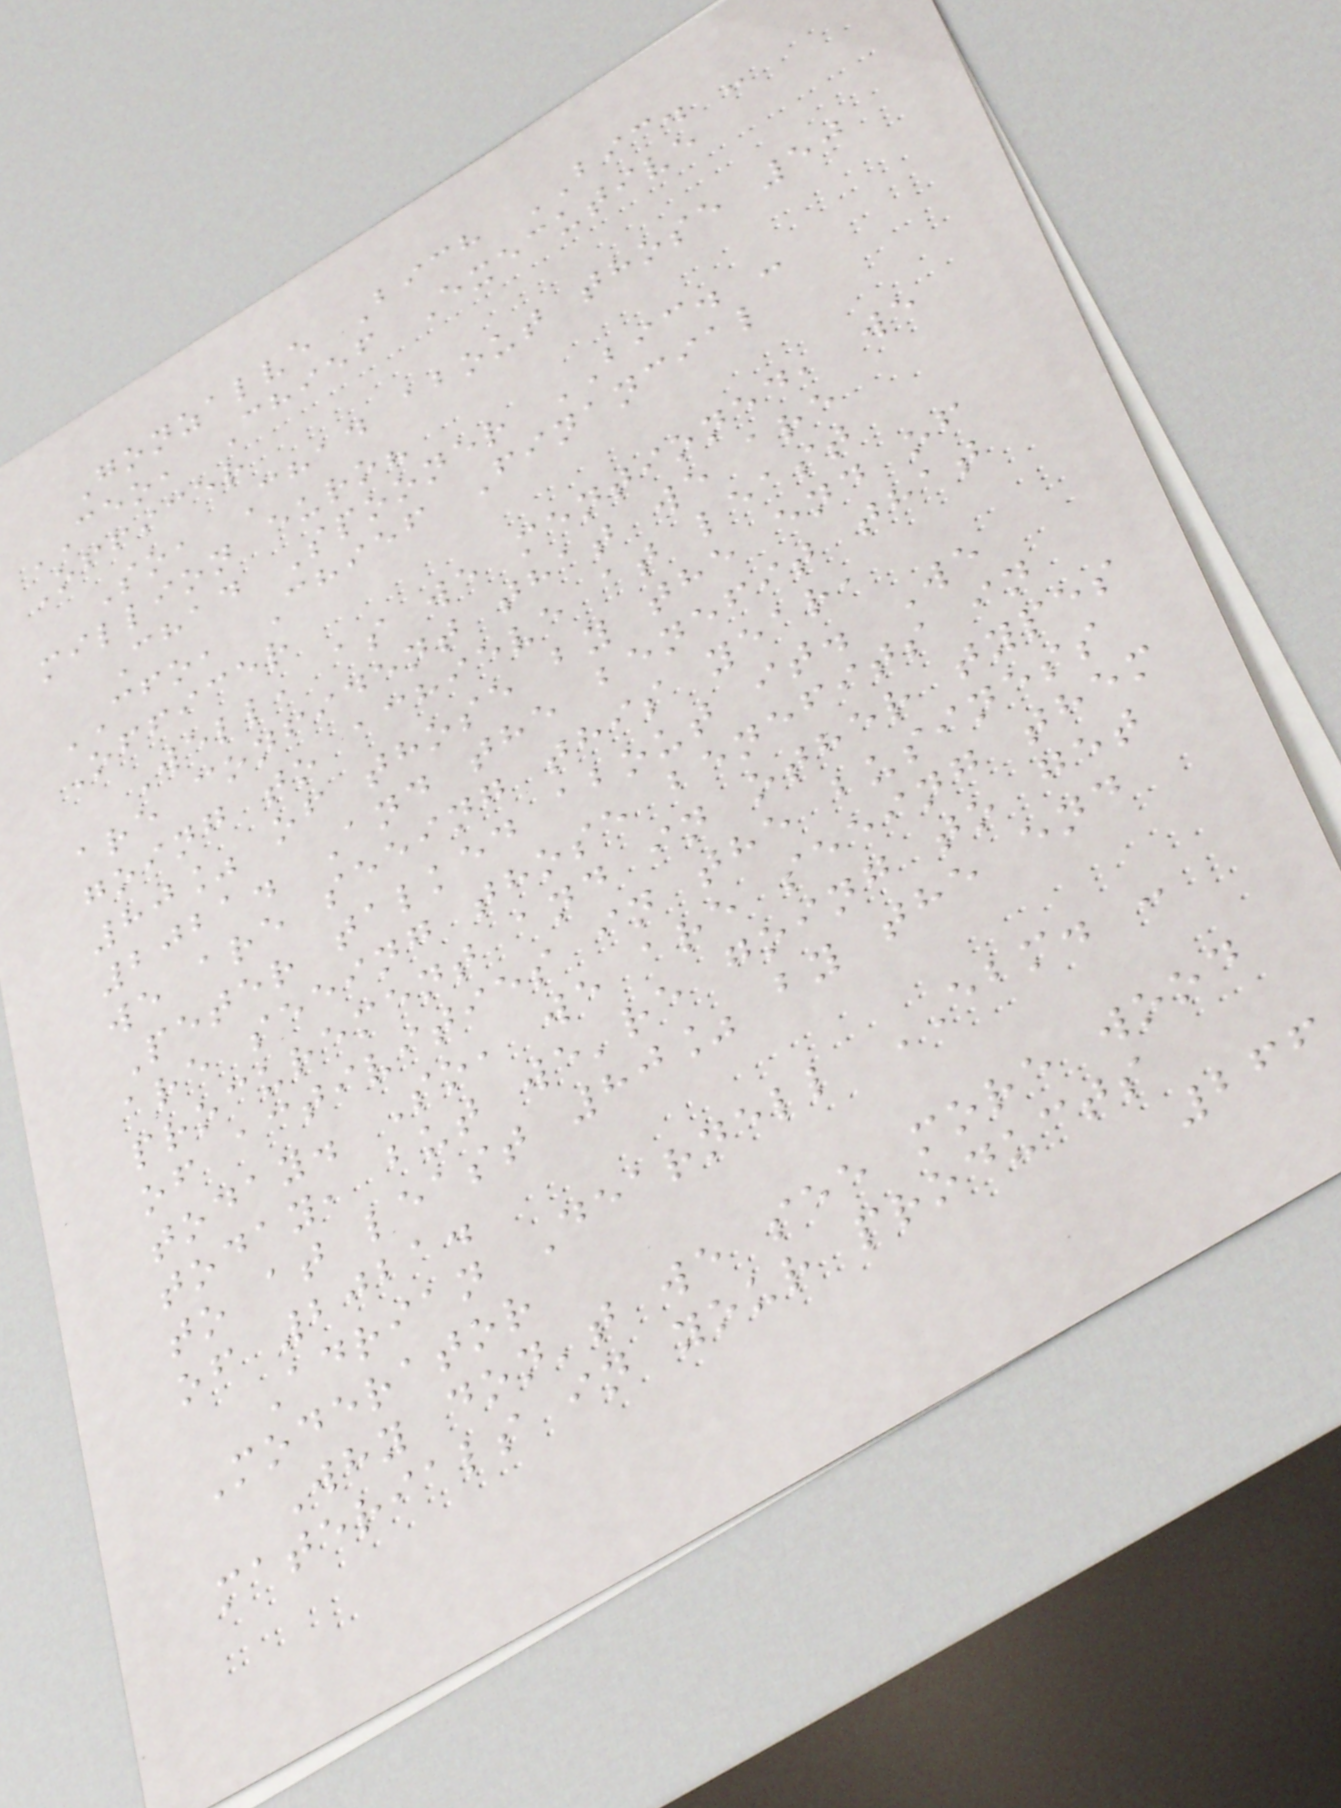Gonzalve Bich BIC. -
CEO, Chief Executive
Officer
So, Chad about those 50
million euro?
Chad Spooner BIC. -
CFO, Chief Financial
Officer
Well, as we mentioned, we
are confident that we are
going to achieve at least
80% of those by the end of
2021. And the benefit that
we are seeing this year,
Peter talked about it. We
are seeing those benefits in
procurement and in other types
of activities in the business
today. So, we are seeing them
today, but we're going to get
to at least 80% by the end
of 2021.
Adrian Dearnell EBM. -
Moderator
Why don't we see more wood
materials in your products
266
